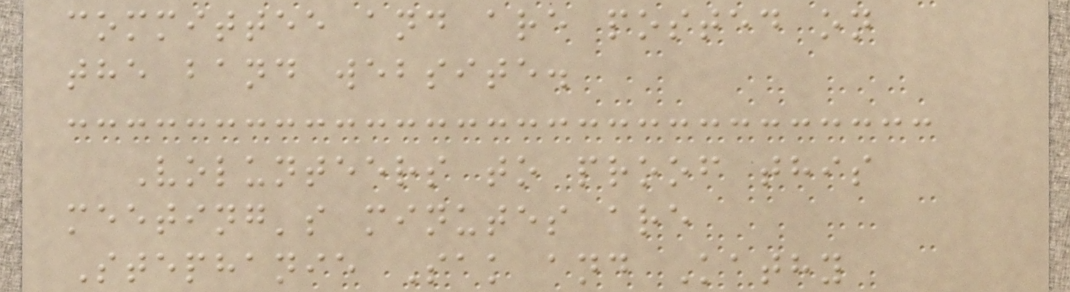committee and are posted on
the band website.
Volunteers to proof this
meeting's minutes are
Stephanie Sak and Kathy
